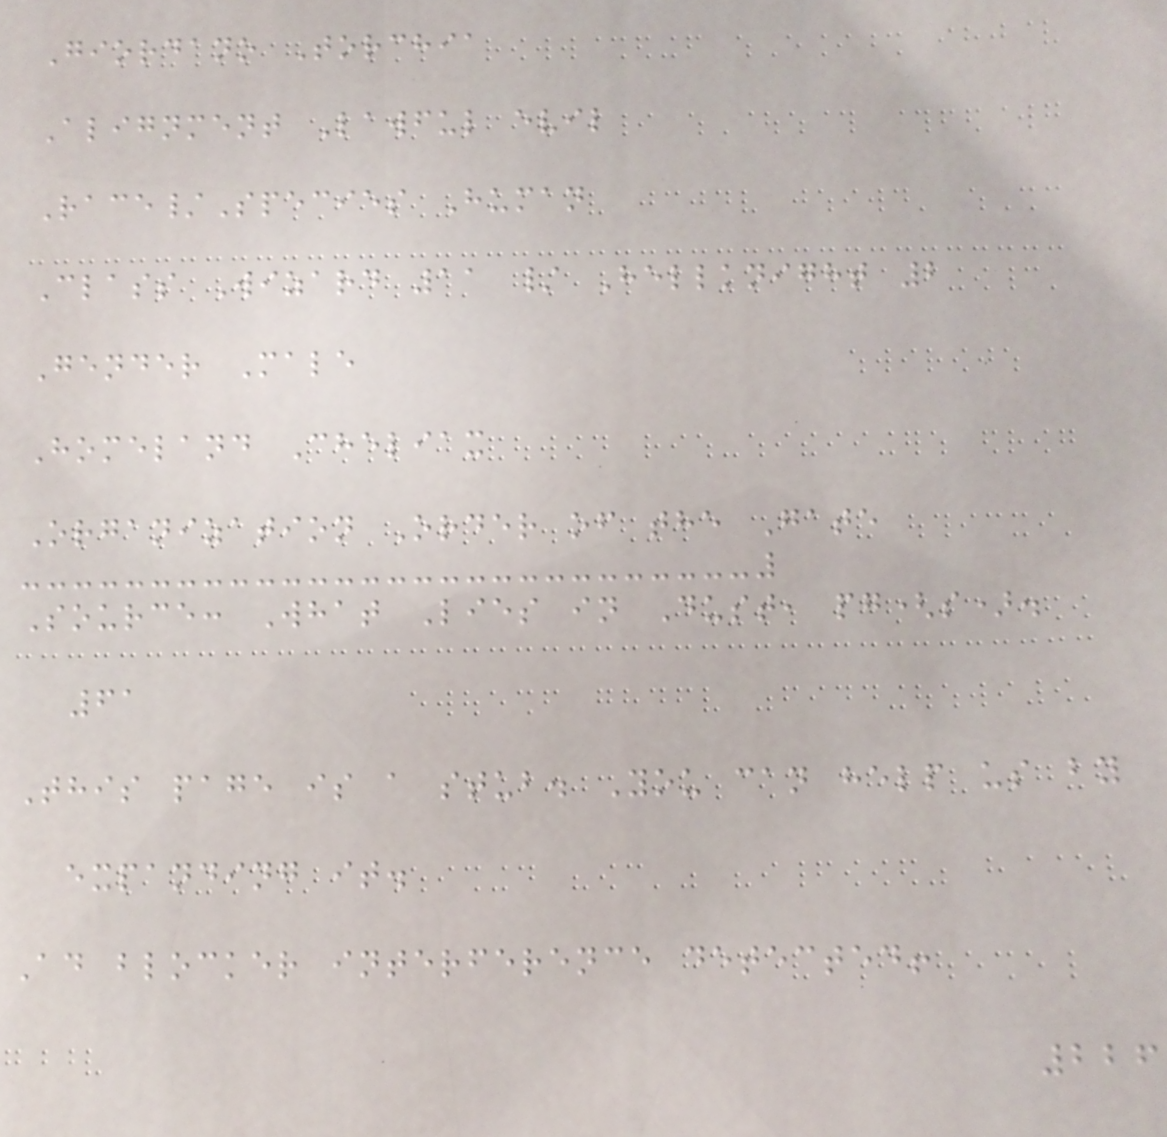Giordano Torchia
Alignment Lawful evil
Race/Species Human
Class Wizard 11 / Hellknight 2
Gender Male
Homeland Cheliax
Organization Order of the Gate
Source: What Lies in Dust, pg(s).
61
This page is a stub. You can help us by
expanding it.
Ad blocker interference detected!
226
